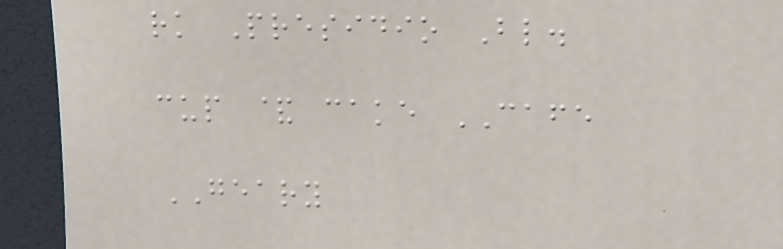rk Presidio Bl.
cup & cake CAFE
GEARY
